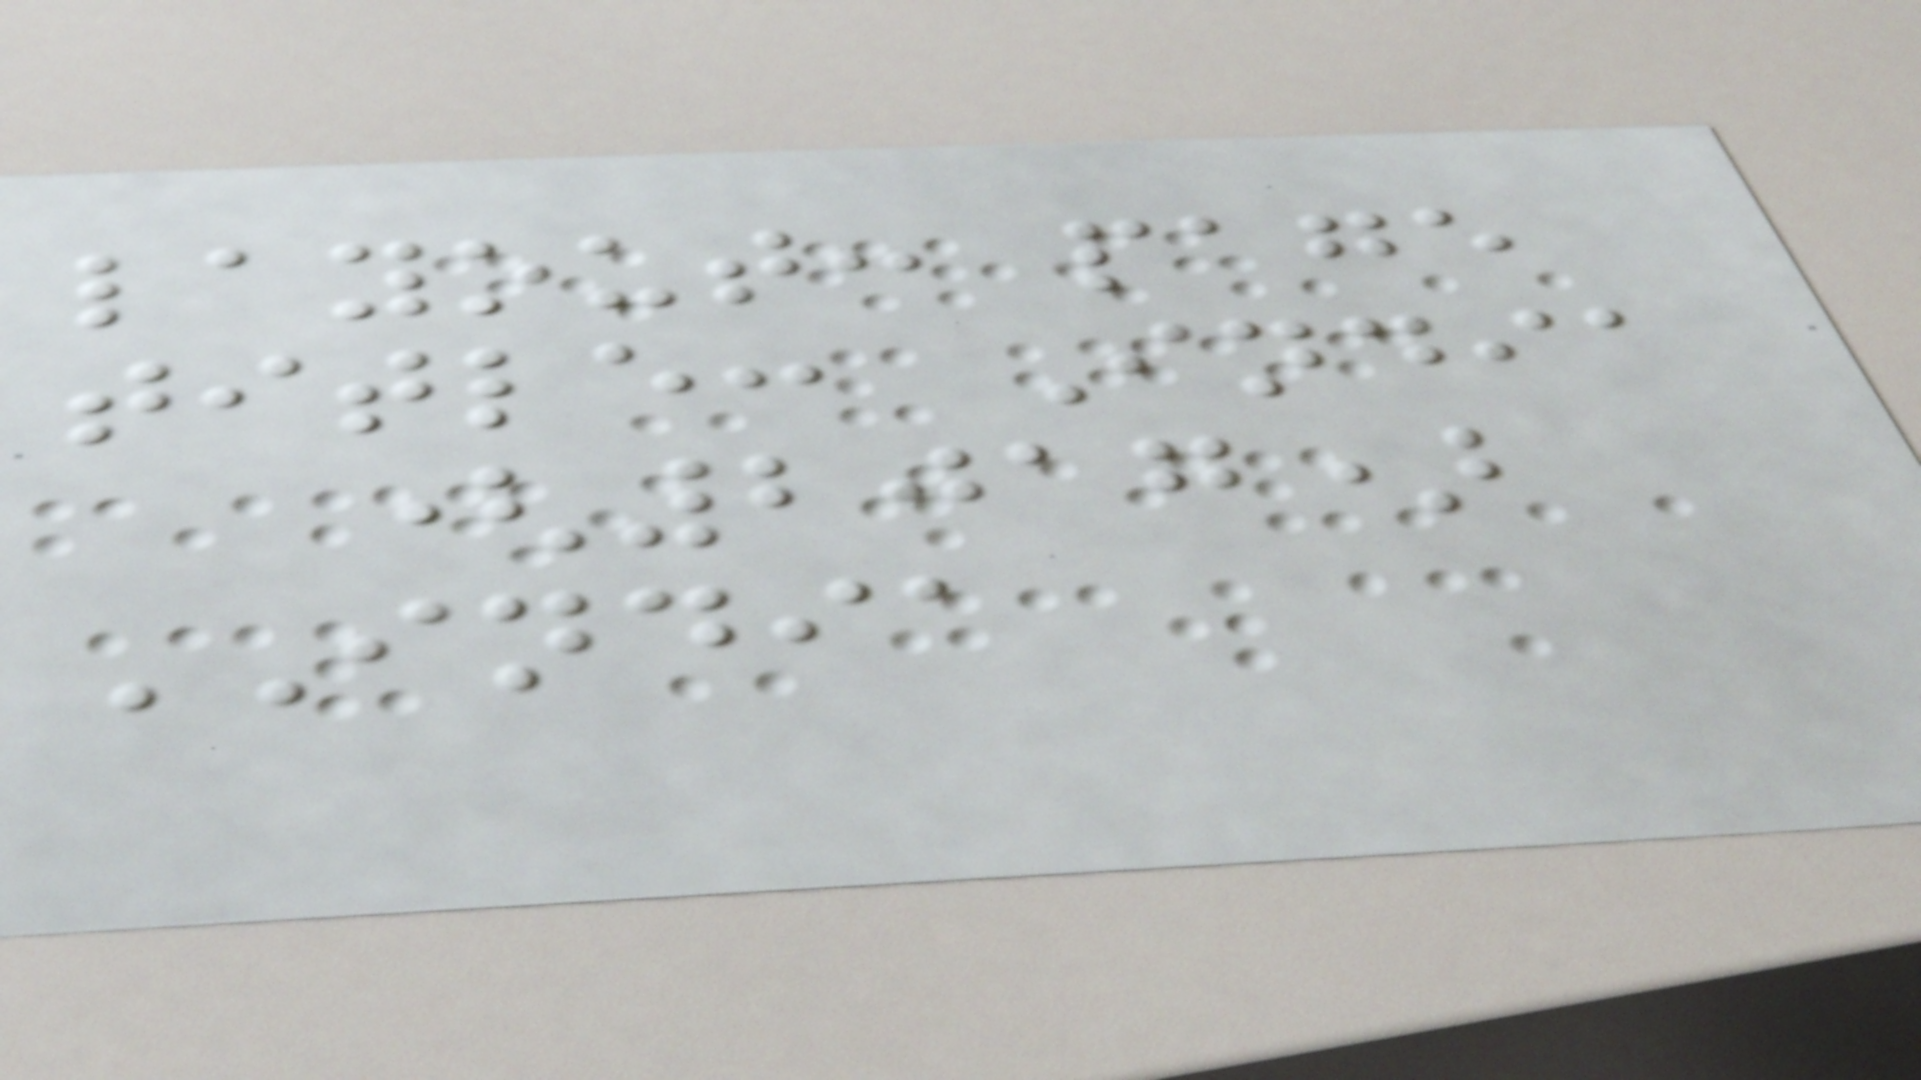layout: page
title: India
(2017)
INDIA
